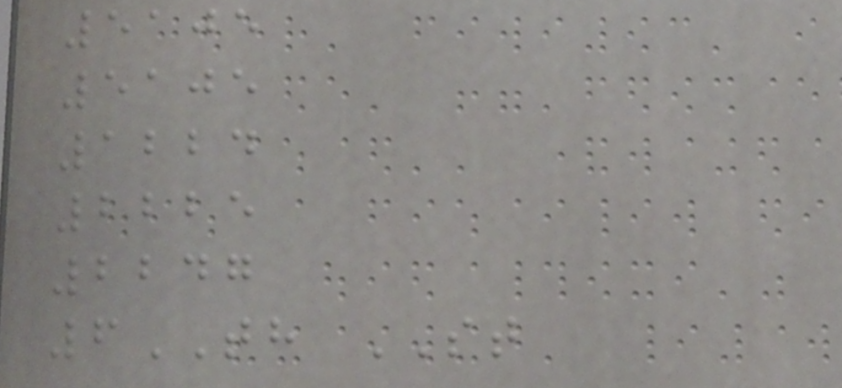5105
5105
1224
2225
2247
6TH ST
